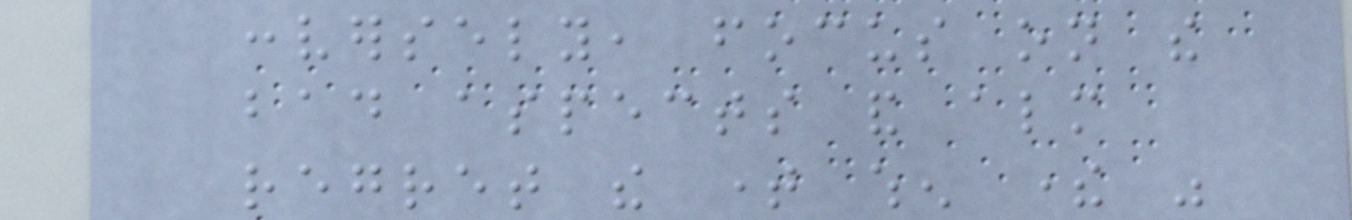conversely, focus on the
bad aspects and almost
regret the time when there was
